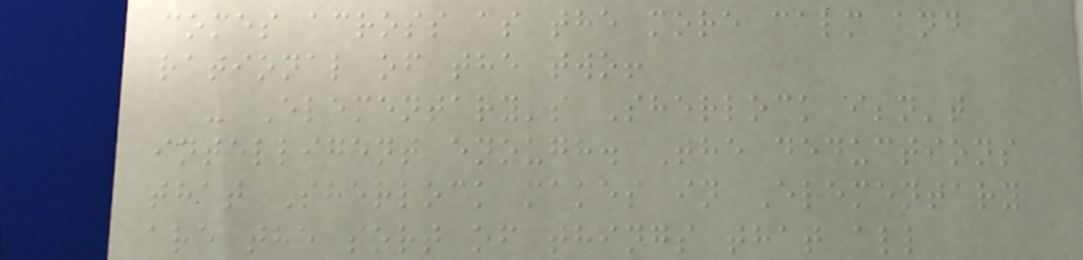comes across as the more calm and
rational of the two!
- Elementary's Sherlock isn't
intelligent enough. The deductions
that Sherlock makes in Elementary
are the sort of things that all
